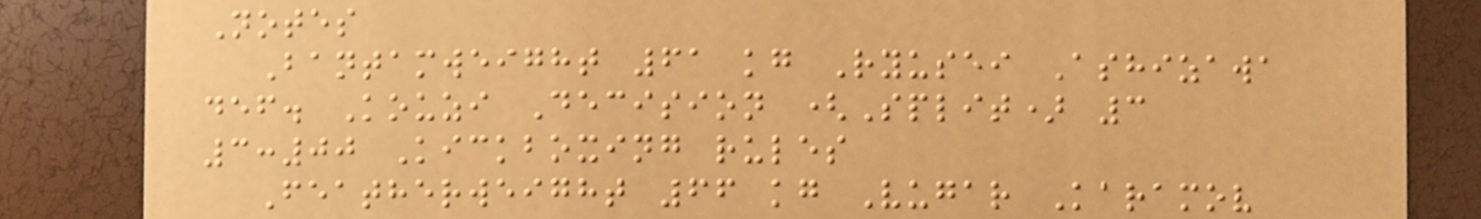Notes
Bantamweight 61 kg Ryusei Ashizawa
def. Kouzi Decision (Split) 3
3:00 Kickboxing rules
Featherweight 66 kg Vugar Karamov
